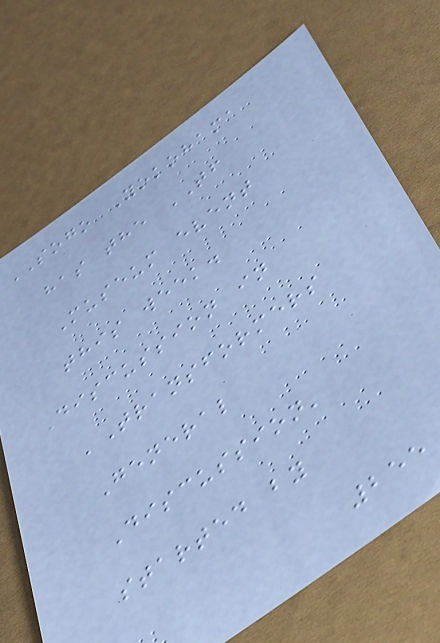SOGO Yokohama
has the TF
Museum event
this week.
Discussion in
'Transformers
General
Discussion'
started by
255
